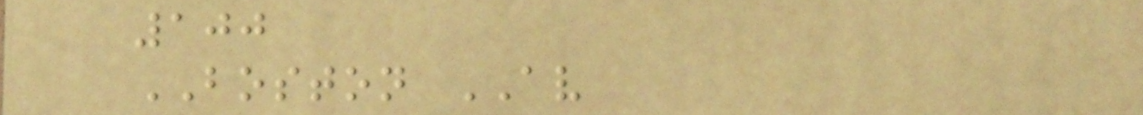100
BOSTON AV
